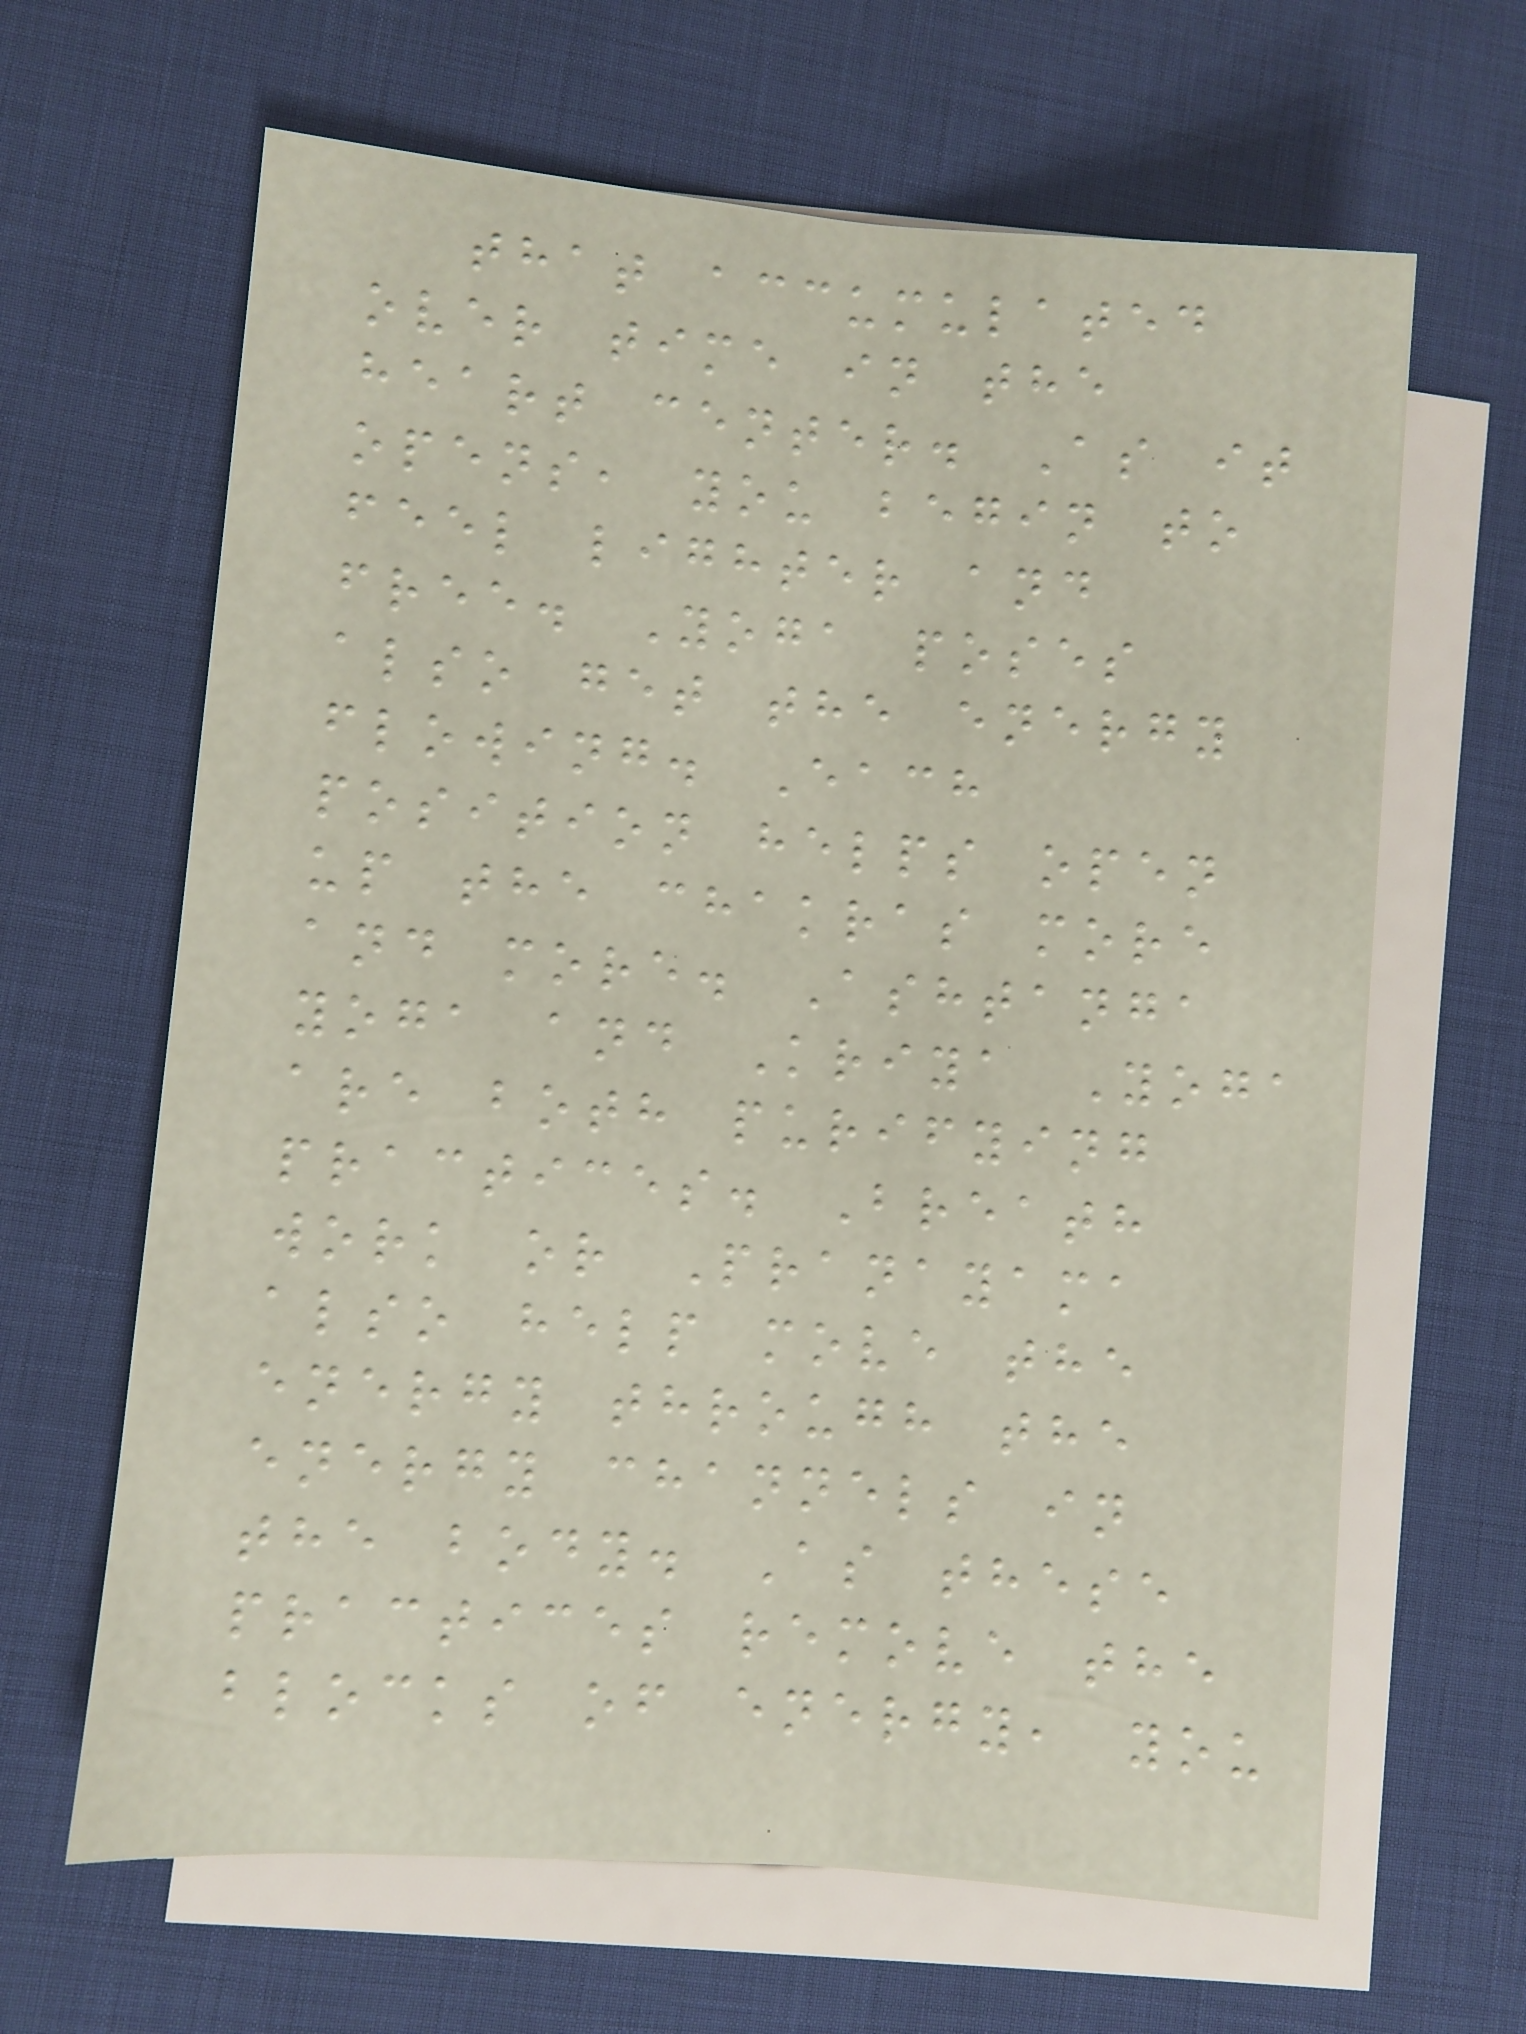that accumulated
over time in the
heart center. As it
opens, you begin to
feel lighter and
free. Yoga poses
also get the energy
flowing. Each
position helps open
up the chakras more
and more. Ashtanga
yoga and Kriya Yoga
are both purifying
practices. Breath
work or Pranayama
also help move the
energy through the
energy channels in
the body. As these
practices remove the
blocks of energy, you
